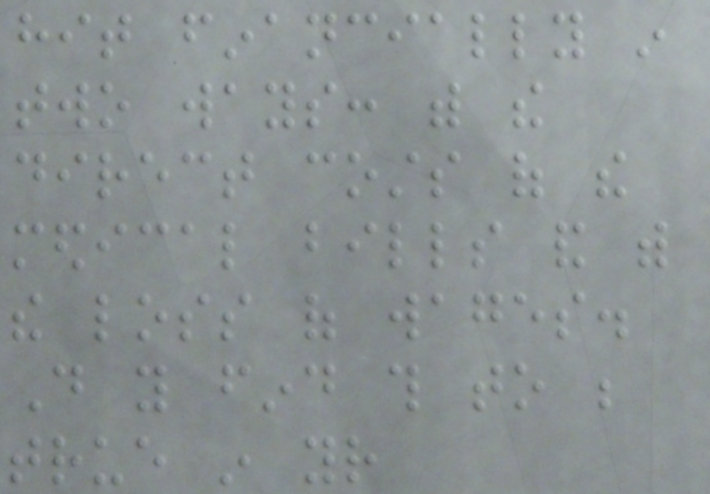hit financially in
two ways: with the
direct costs of the
medical bills and with
the loss of wages.
Do you find this to be
true in your
